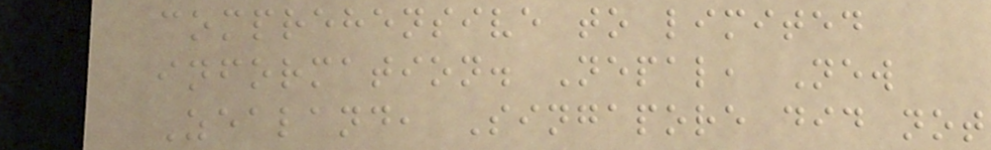comprehensive to limited
information. Nepal, New
Zealand, Singapore did not
